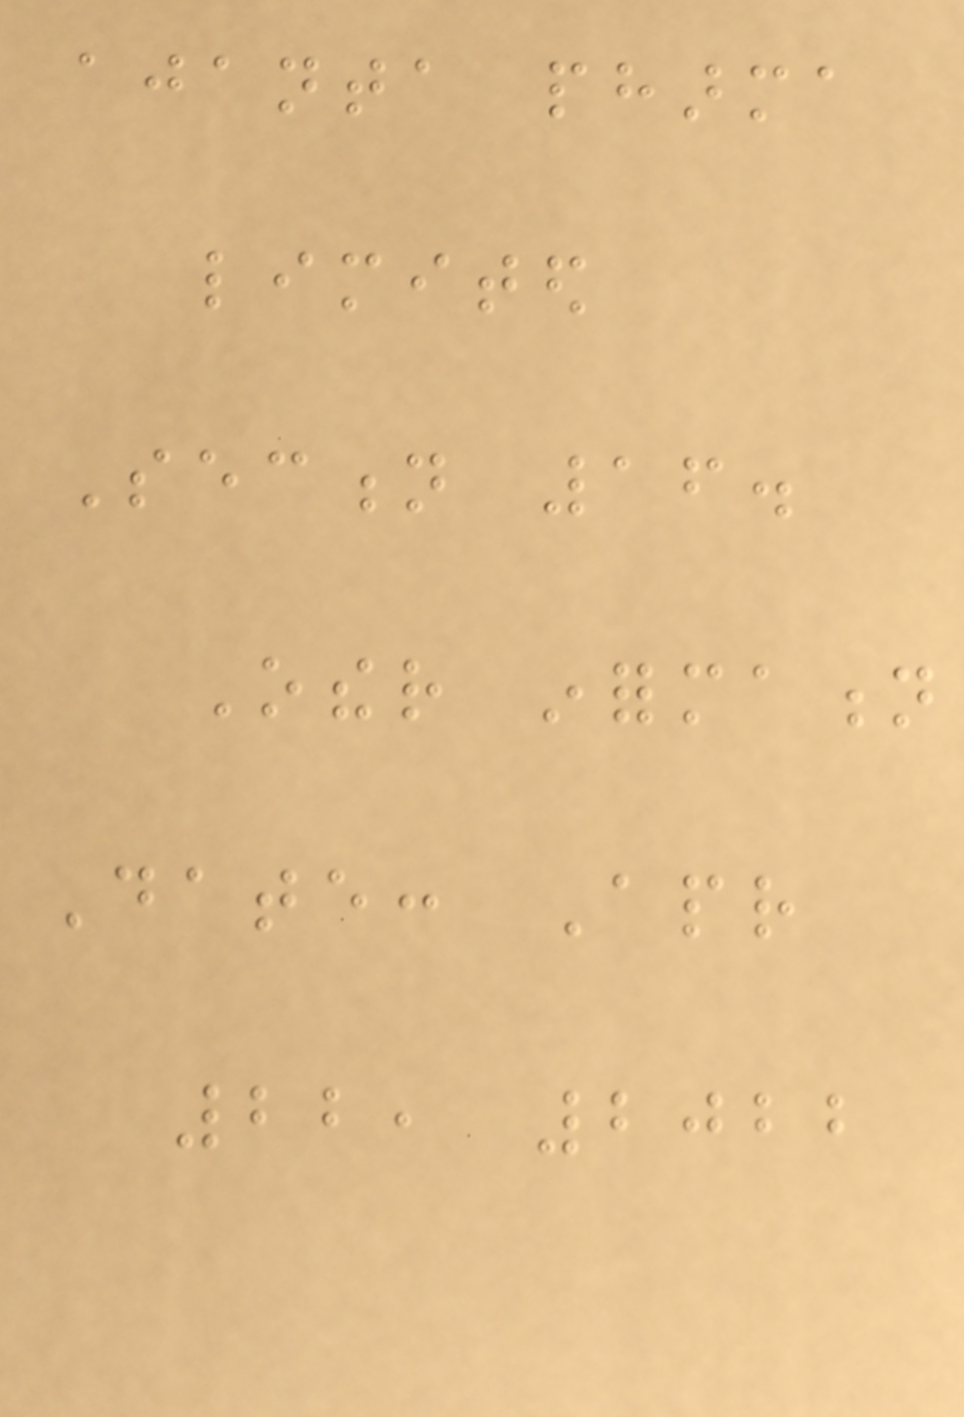ajanta pharma
limited
Section 16.
Other information
Date: Apr
22, 2022
